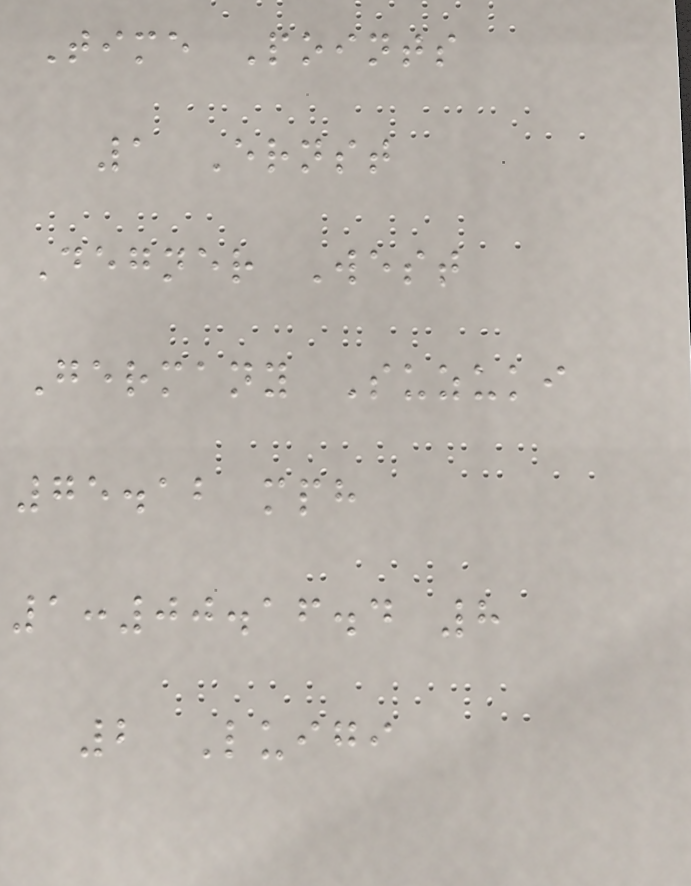Time Points
1 Ernst
Degner West
Germany Suzuki
75.12 mph
1:00.16.4 8
2 Luigi
